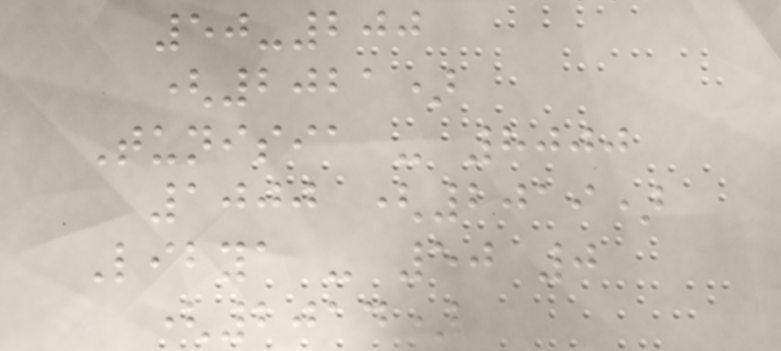50-200
(2021)
Tunisia - 8000
1000 (2019)
Libya - 50 0
(2014)
